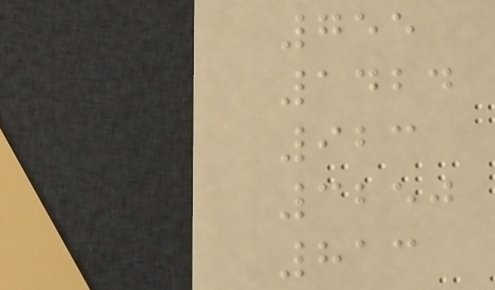755
1424
923
3250
813
